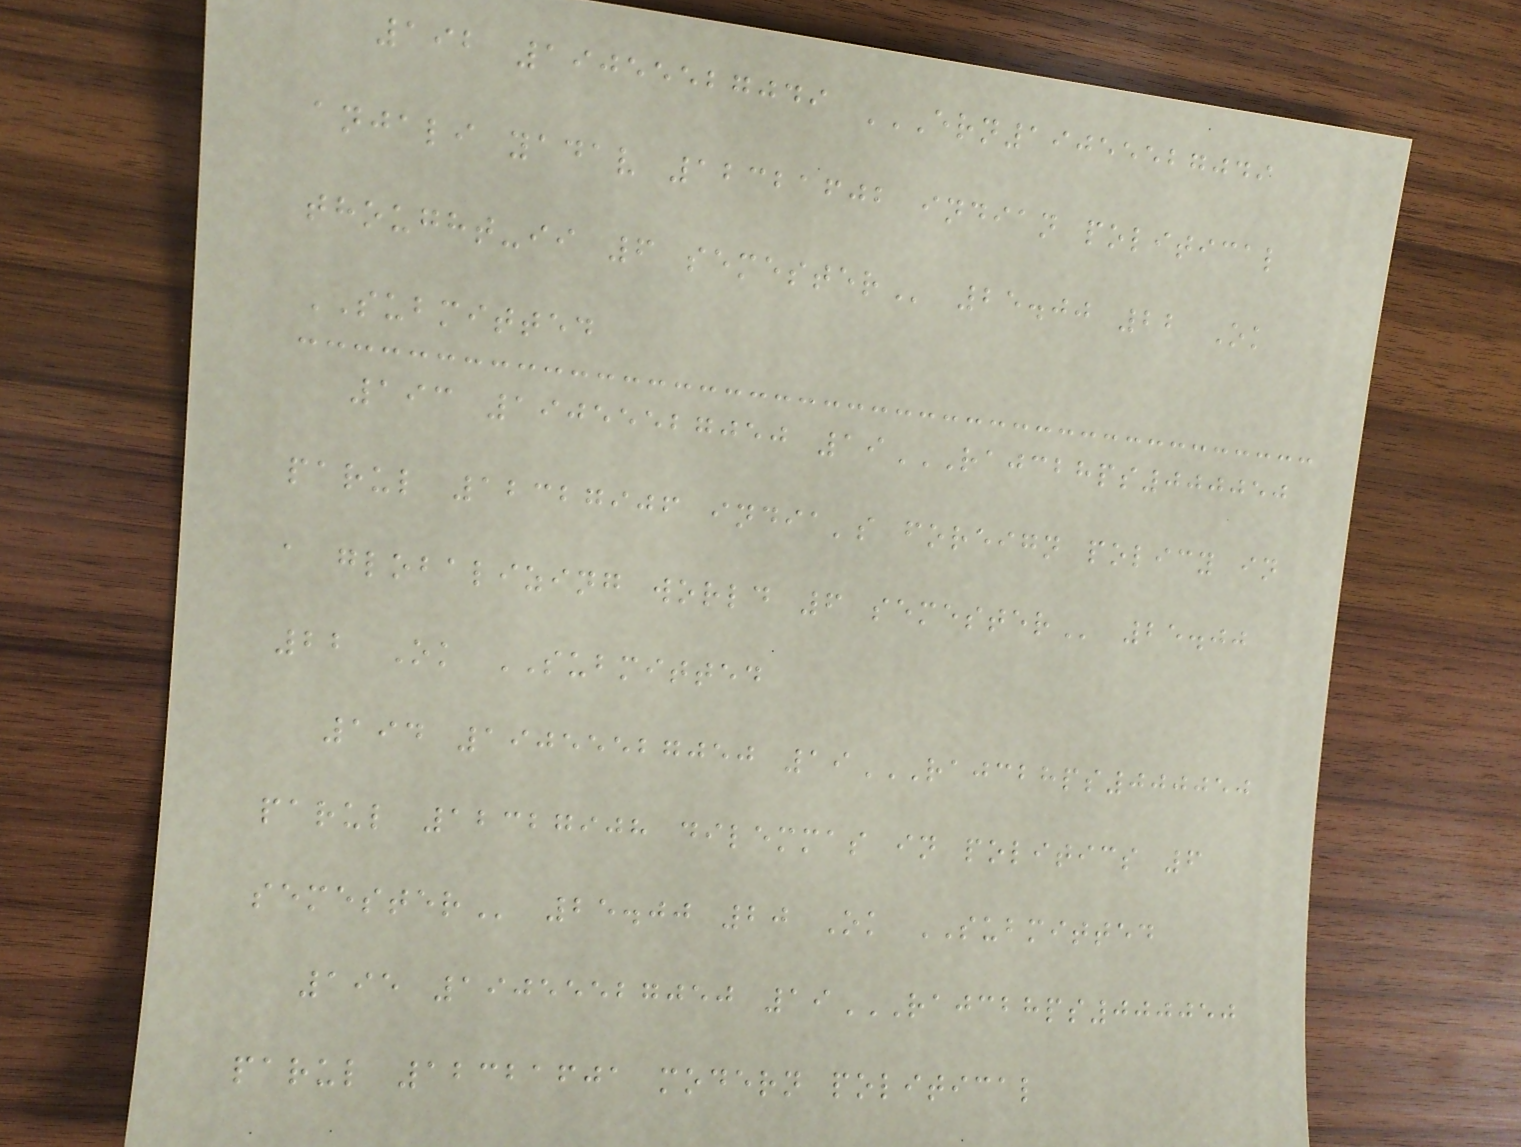192 19055527049 ERN19055527049
ANJALI YADAV 12321602 INDIAN POLITICAL
THOUGHT-II 6 SEMESTER 25.00 22 Ok
SUBMITTED
193 19055527050 19RAJCBHPS000050
PARUL 12327906 INDIA'S FOREIGN POLICY IN
A GLOBALIZING WORLD 6 SEMESTER 25.00
22 Ok SUBMITTED
194 19055527050 19RAJCBHPS000050
PARUL 12327908 DILEMMAS IN POLITICS 6
SEMESTER 25.00 20 Ok SUBMITTED
195 19055527050 19RAJCBHPS000050
PARUL 12321601 MODERN POLITICAL
